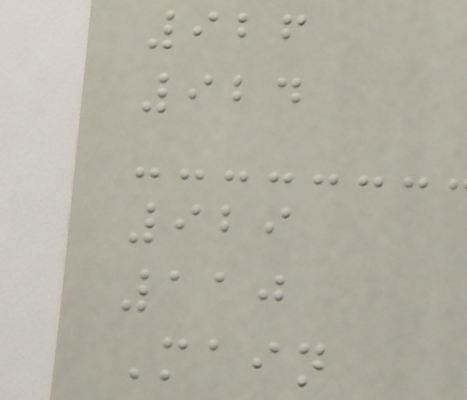926
924
929
110
Main
